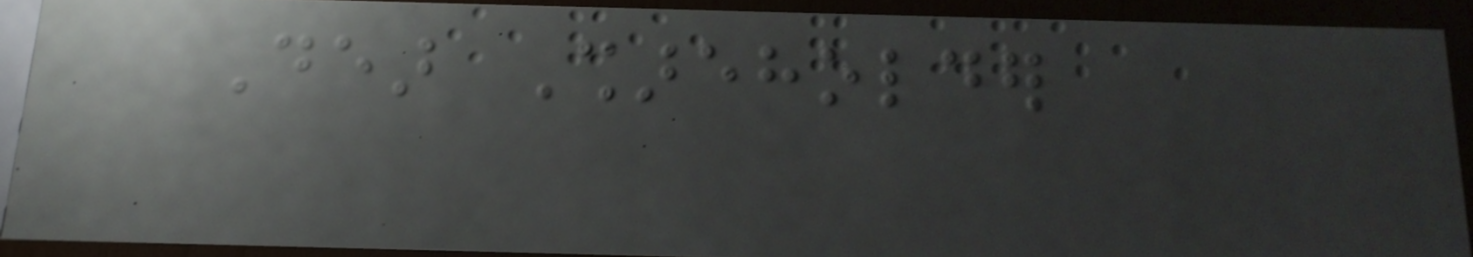Dear Shareholder
